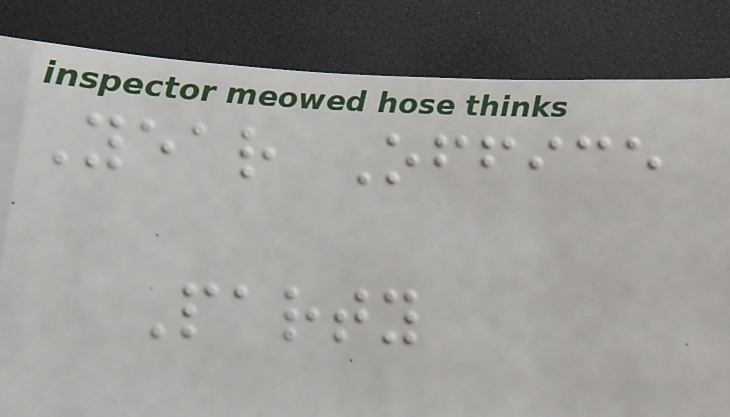Year Office
Party
